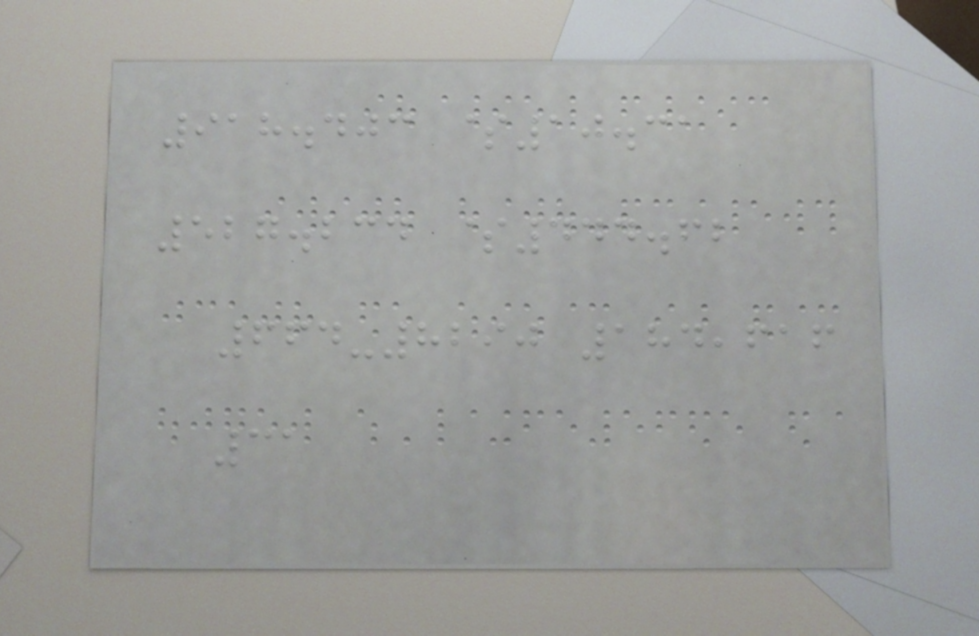918.403 $10.31
527.234 $444.62
664-8290 184,616
31
